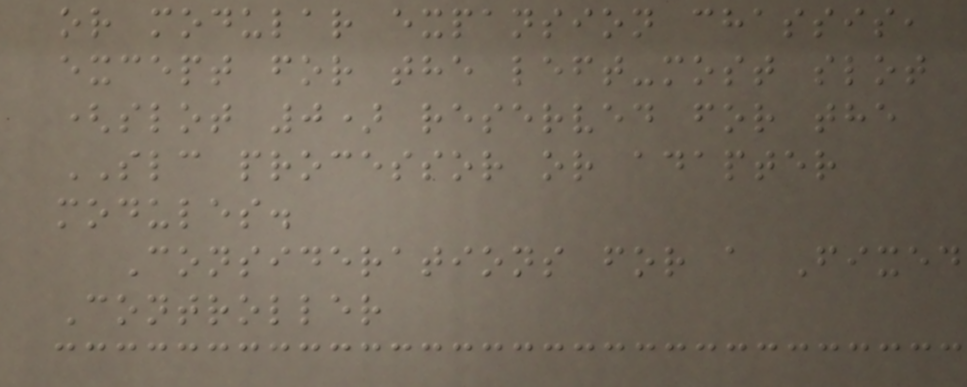or modular expansion chassis,
except for the left-most slot
(slot 0) reserved for the
SLC processor or adapter
modules.
Considerations for a Fixed
Controller
